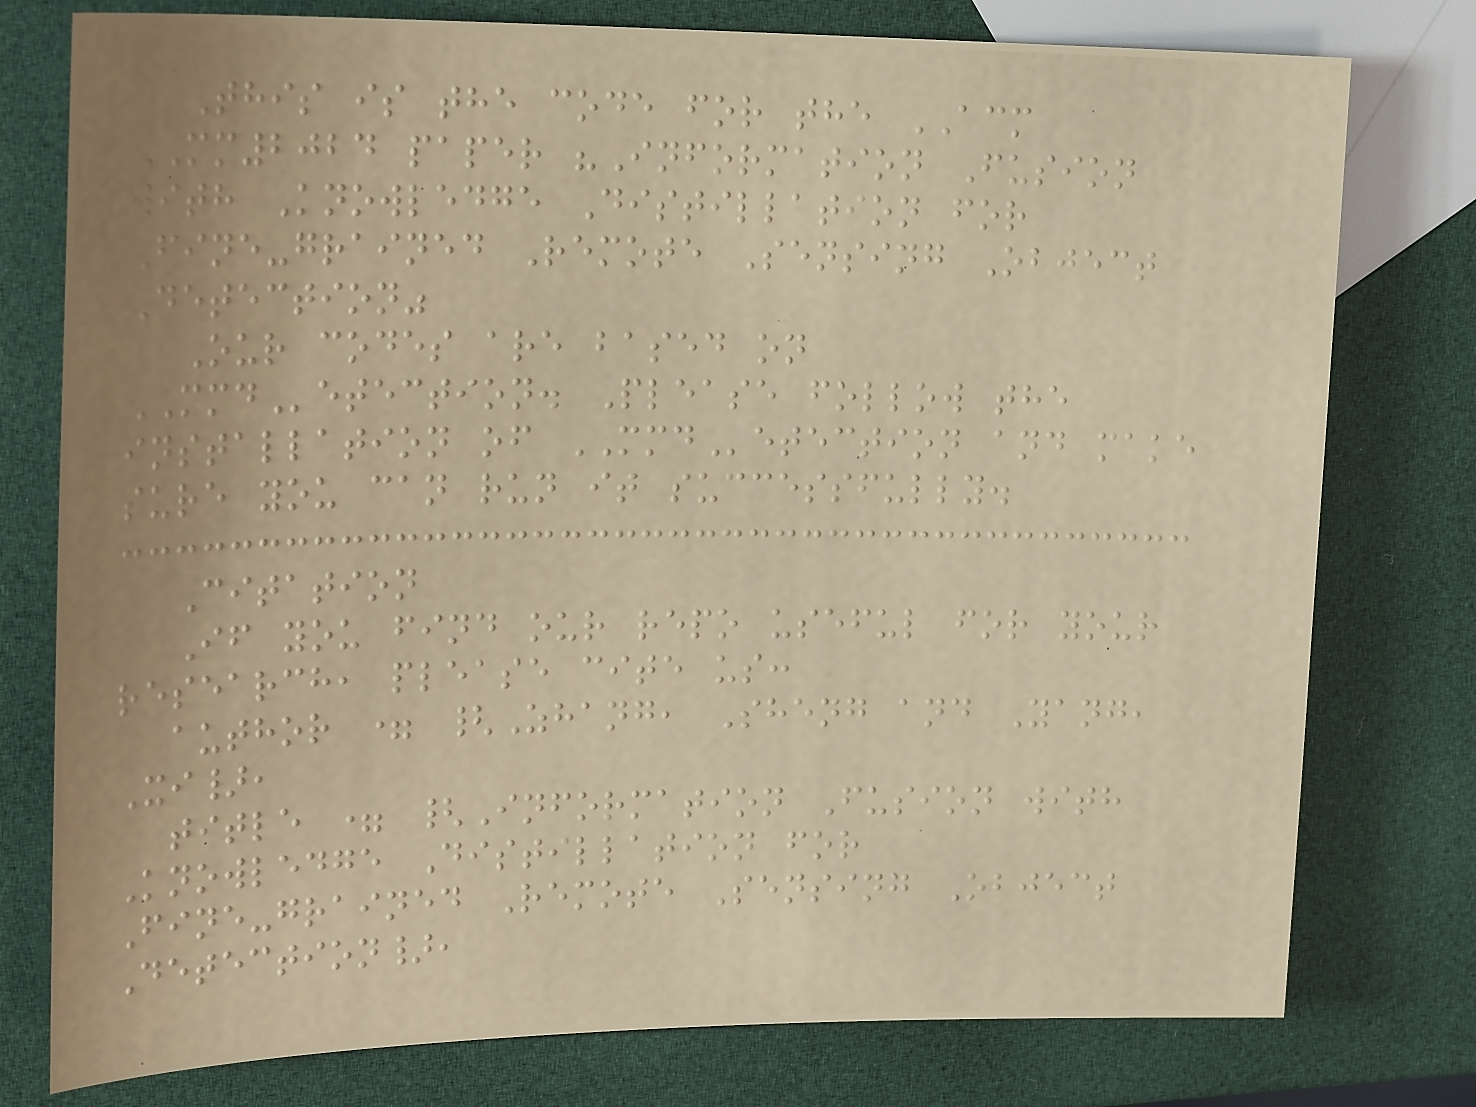This is the code for the ACM
MM2024 paper "Information Fusion
with Knowledge Distillation for
Fine-grained Remote Sensing Object
Detection"
Our codes are based on
MMDetection. Please follow the
installation of MMDetection and make
sure you can run it successfully.
Citation
If you find our repo useful for your
research, please cite us:
author = {Zhang, Sheng and Yang,
Xi},
title = {Information Fusion with
Knowledge Distillation for
Fine-grained Remote Sensing Object
Detection},
